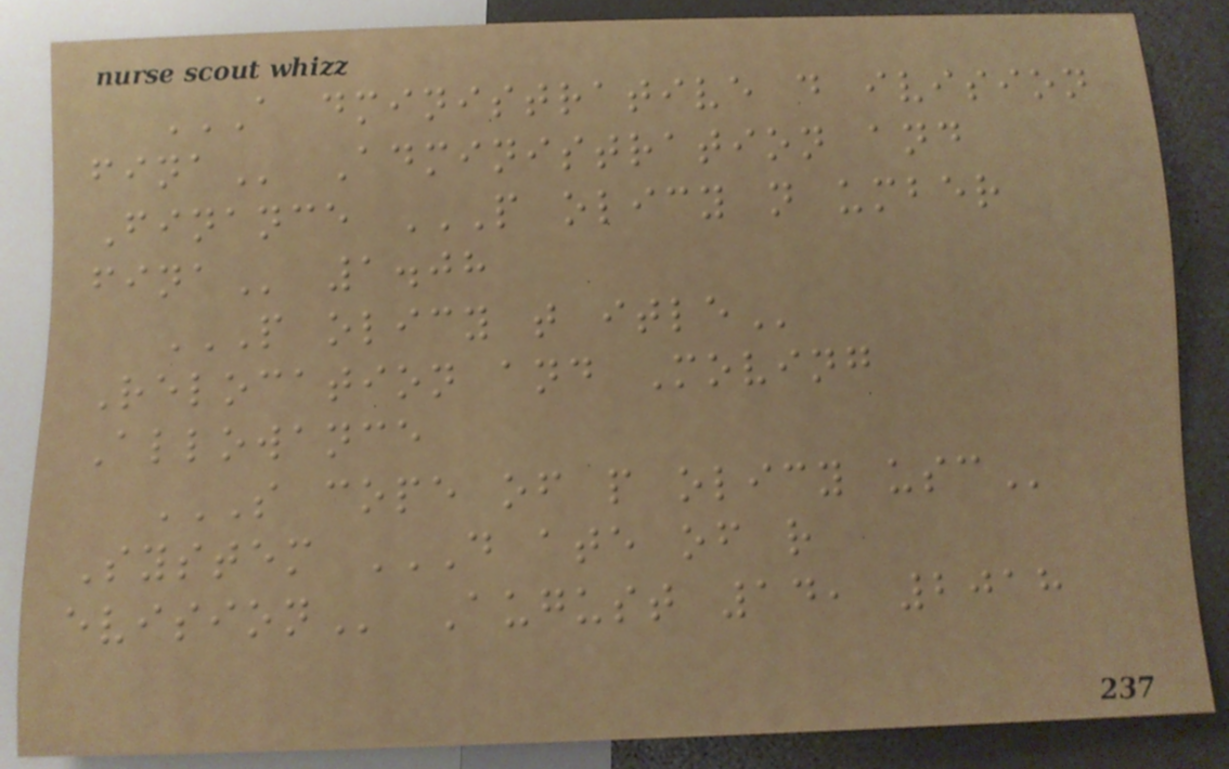A DMINISTRATIVE D IVISION
FINA Administration and
Finance P OLICY N UMBER
FINA 1.08
P OLICY T ITLE
Relocation and Moving
Allowance
S COPE OF P OLICY USC
System D ATE OF R
EVISION August 14, 2018
